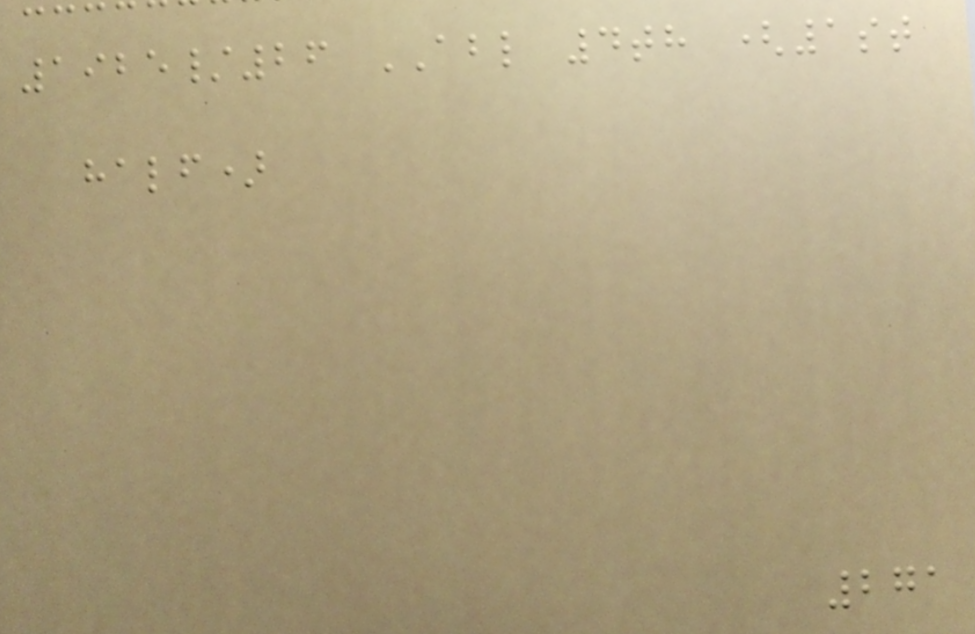1925/26 ABL 4th (1st
half)
271
